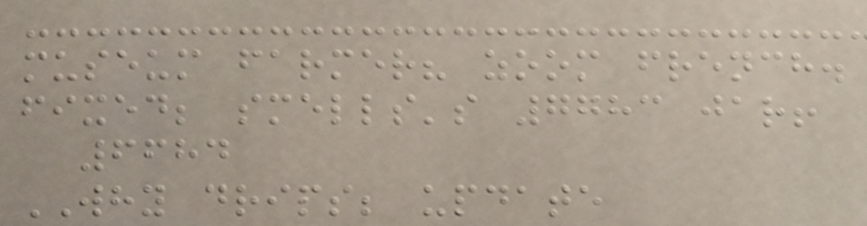museum farmer? zoom french.
fixed; smells's 7783 jar!
6684
WHY drips; update
